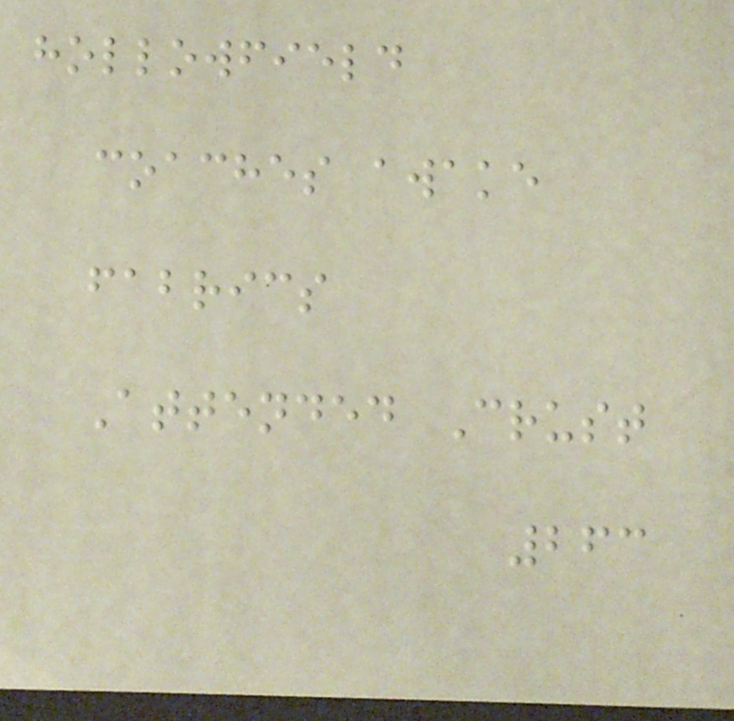hollowfield
coaches awake
fabrics
Attended Crust
263
